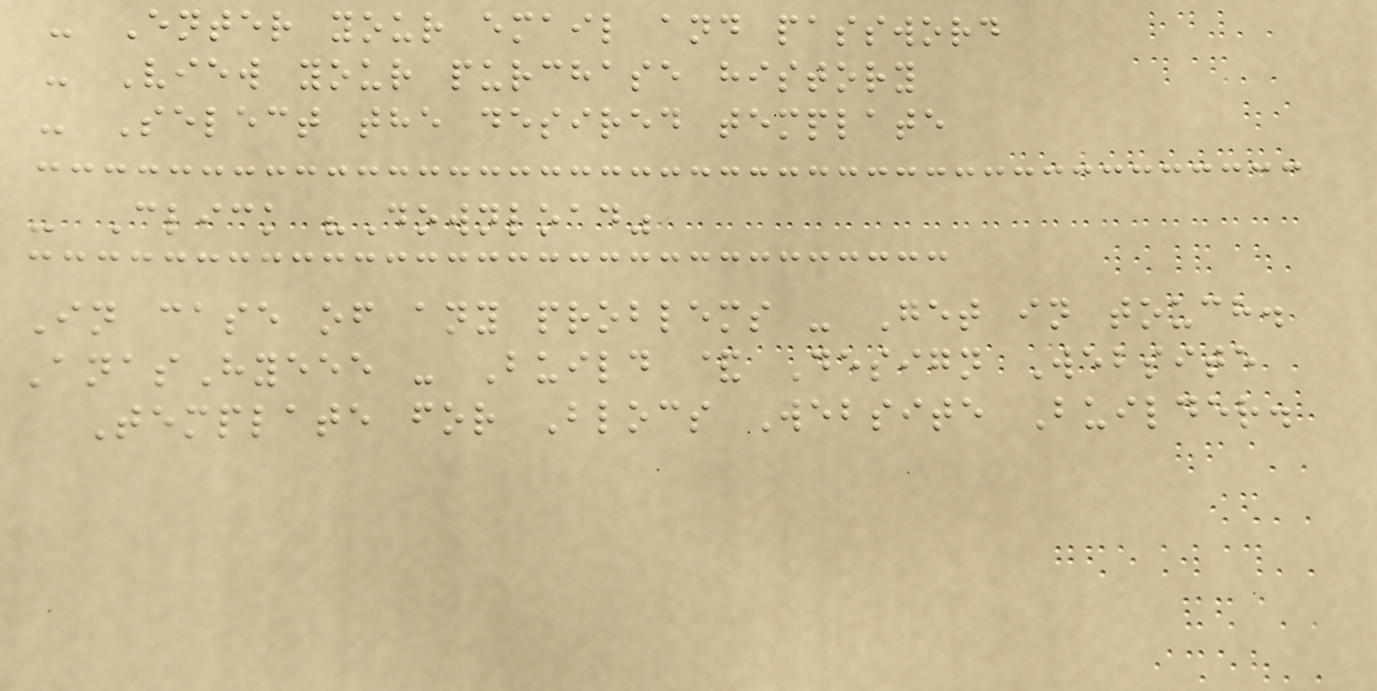- Enter your email and password
- View your purchase history
- Select the desired template
- Click "Download"
In case of any problems - Get in touch.
AnasHyeee - Build & Design Website
Template for Blocs Website Builder.
